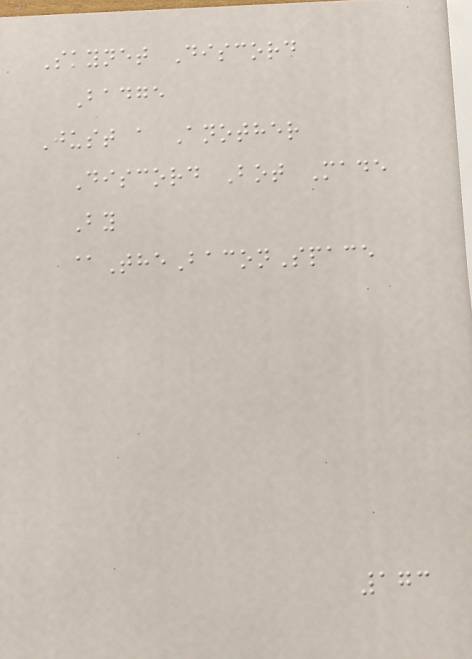Skynet Discord
Badge
Just a Another
Discord Bot Made
By
@TheBaconSpace
173
